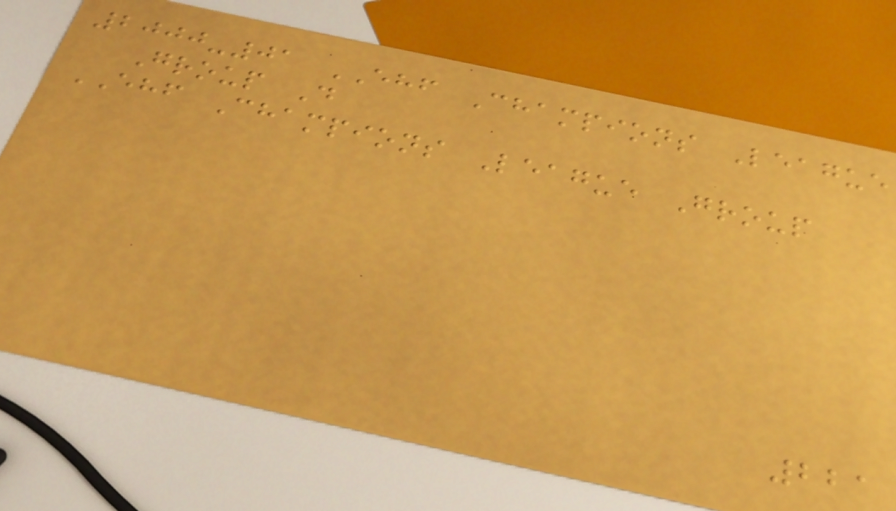2000-01 EHF Champions League
Group D
EHF Champions League Group
221
